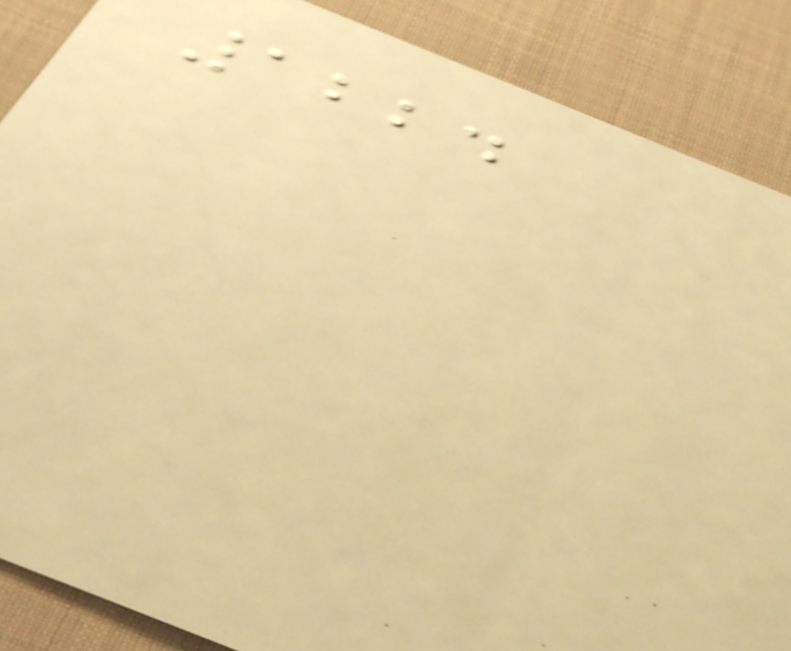1224
